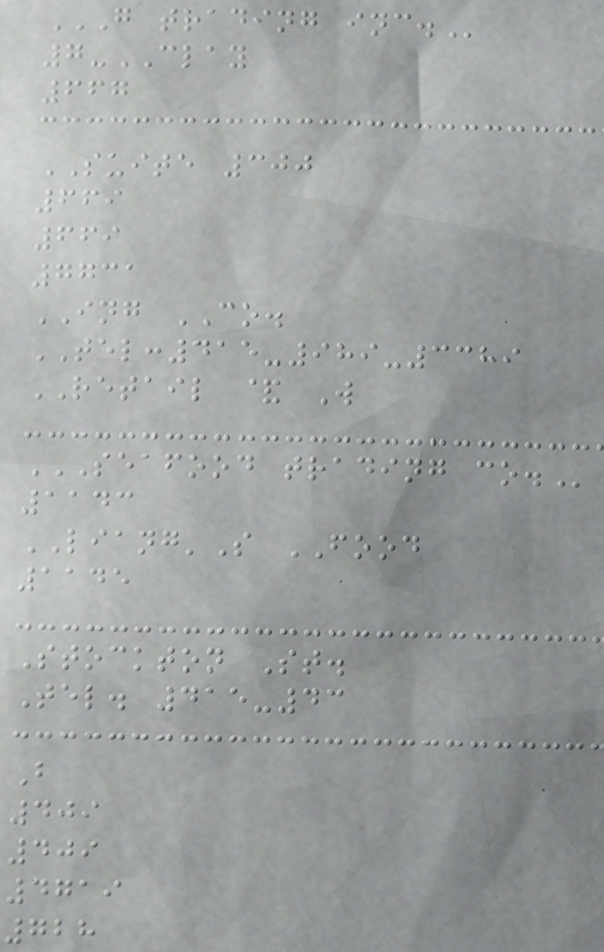G TRADING INC.
7-CLAY
667
SUITE 300
669
669
7731
ING CO.
TEL:415-989-3389
RETAIL & W
SEAFOOD TRADING CO.
1143
LIANG'S FOOD
1145
Stockton St.
Tel. 415-43
B
409
409
4719
728
